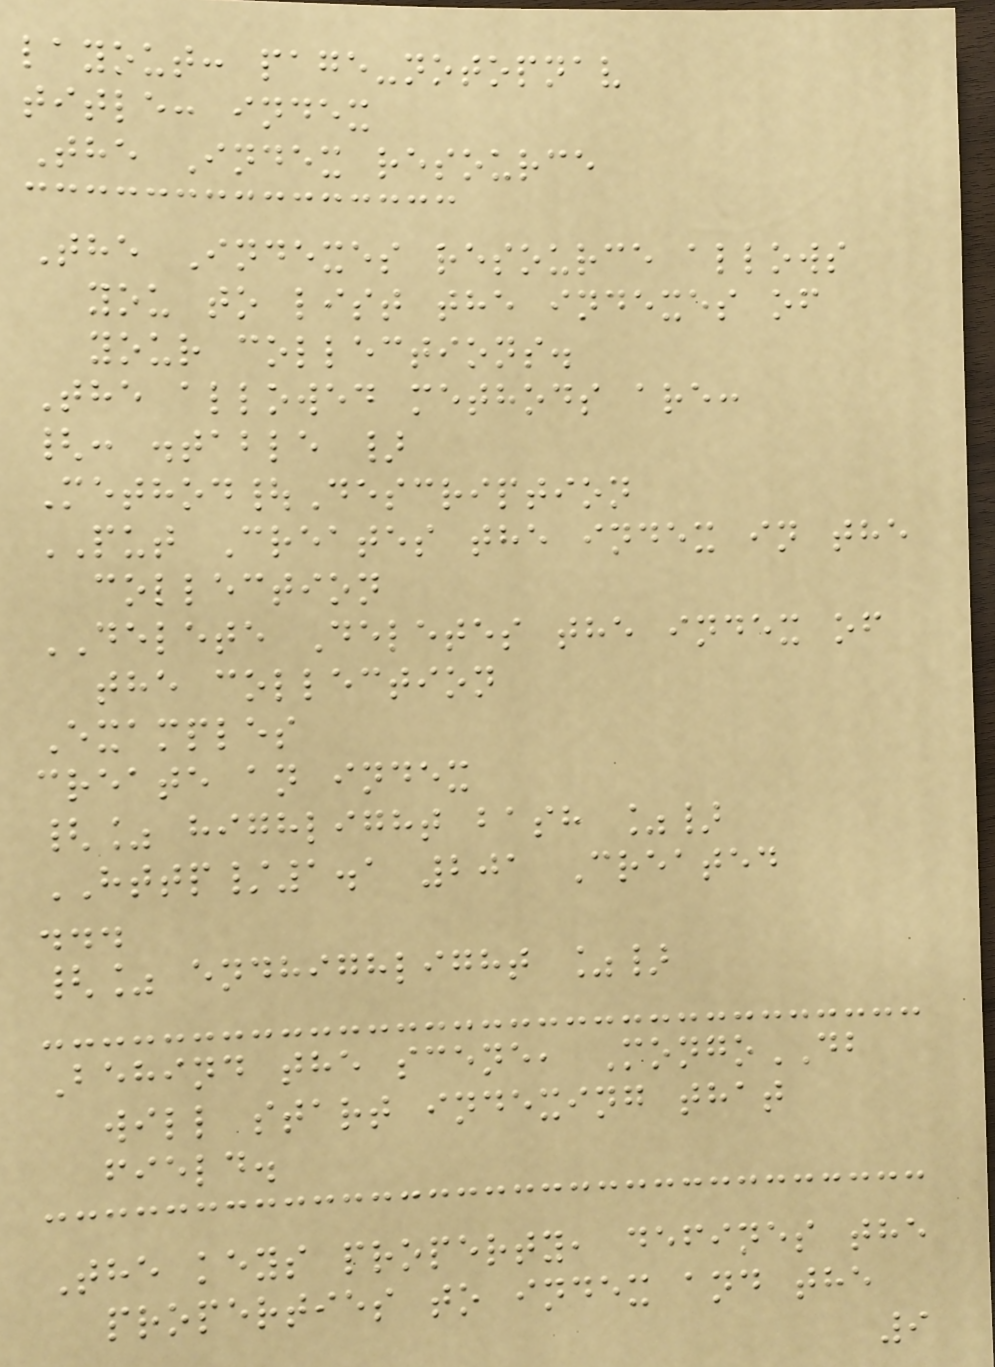layout: page-notopnav
title: index
The Index resource
The Indexes resource allows
you to list the indexes of
your collections.
The allowed methods are:
{: .table }
Method|Description
PUT Creates the index in the
collection
DELETE Deletes the index of
the collection
Examples
create an index
{% highlight bash %}
HTTP/1.1 201 Created
...
{% endhighlight %}
Behind the scene, MongoDB
will start indexing that
field.
The keys property, defines the
properties to index and the
9
